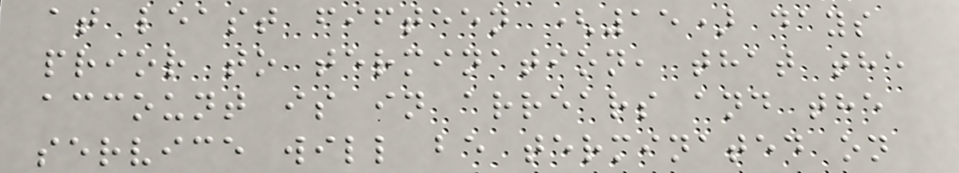at least fifteen (15) days
prior to termination, that the
account is in arrears and the
service will be terminated on
